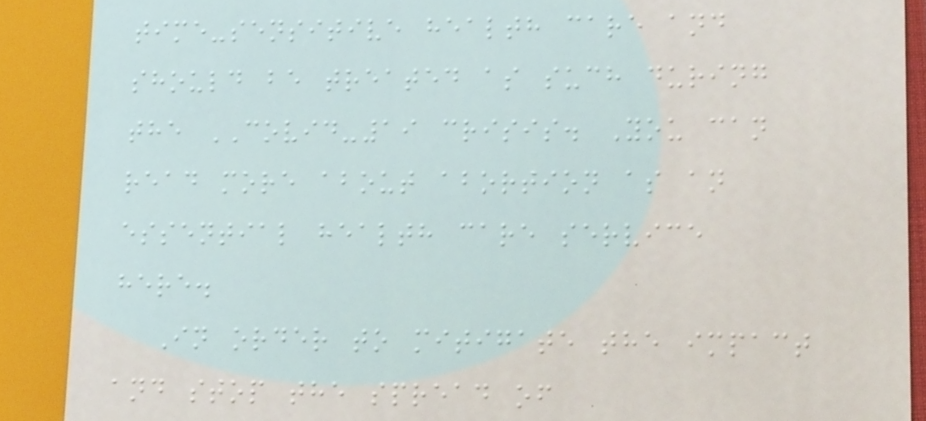time-sensitive health care and
should be treated as such during
the COVID-19 crisis. You can
read more about abortion as an
essential health care service
here.
In order to mitigate the impact
and stop the spread of
